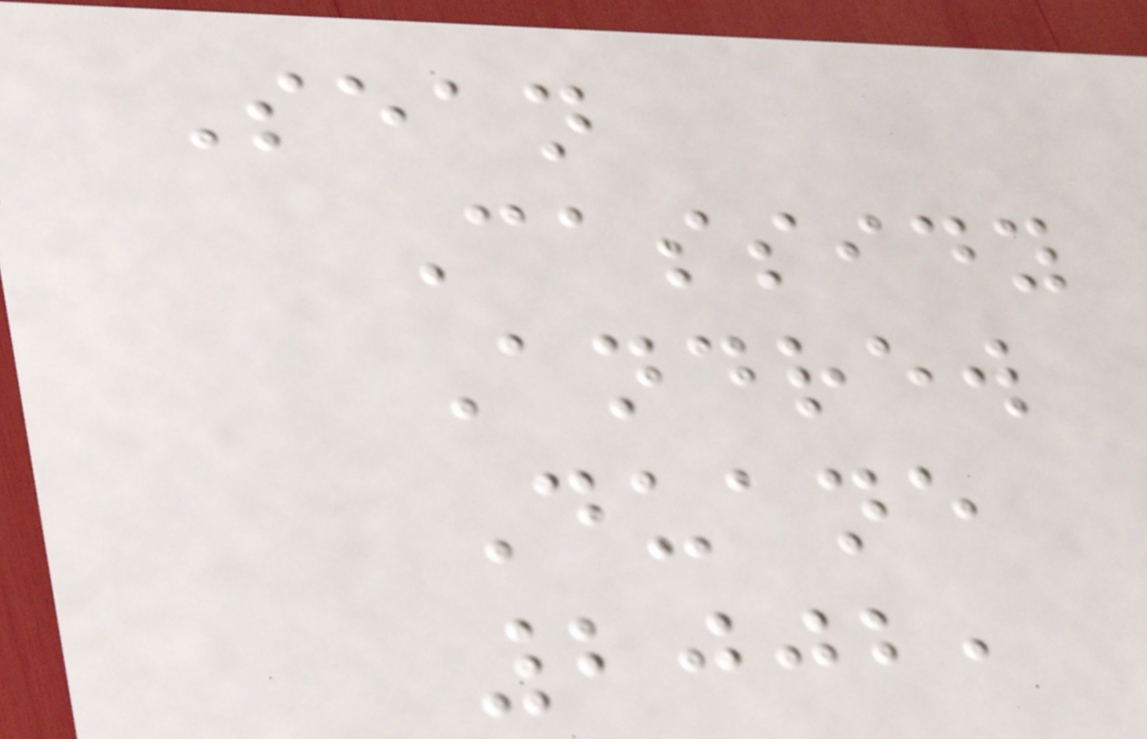Sean
Cassidy
Andrew
Duane
2002,
